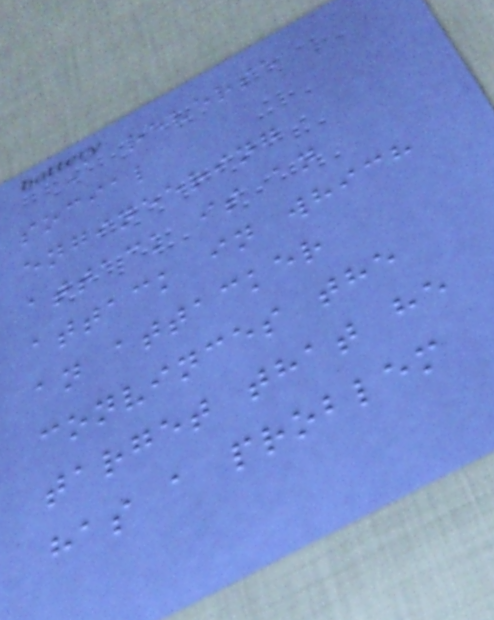A reverse
social
engineering
attack is an
attack in which
an attacker
convinces the
target that he
has a problem
